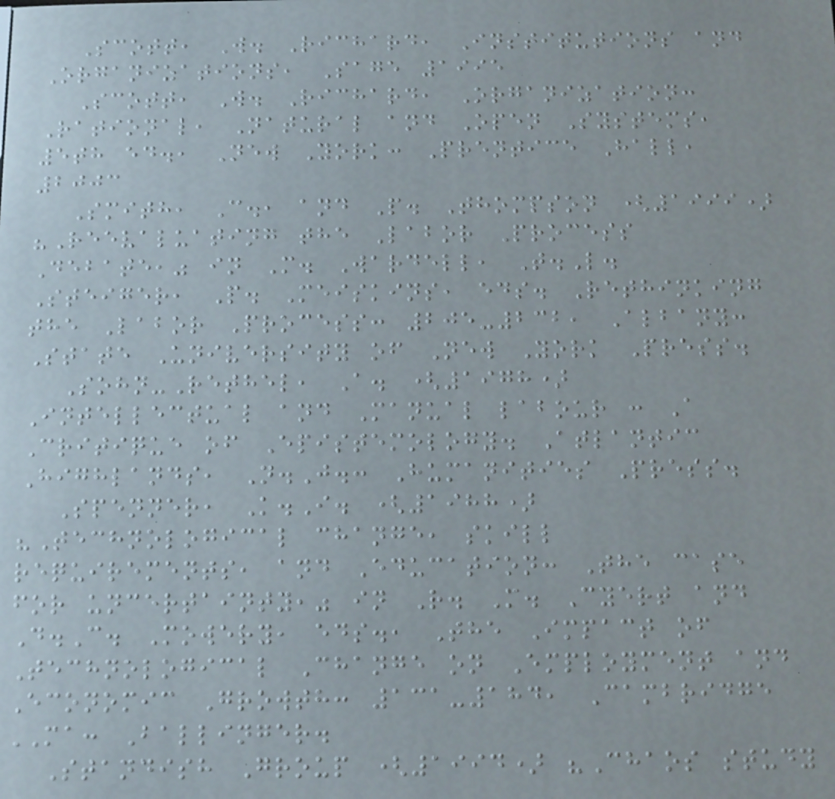Scott, W. Richard, Institutions and
Organizations, Sage 1995
Scott, W. Richard, Organization:
Rational, Natural and Open Systems,
5th ed., New York: Prentice Hall,
2003
Smith, C., and P. Thompson (1999)
"Reevaluating the Labor Process
Debate," in M. Wardell, T.L.
Steiger, P. Meiskins, eds. Rethinking
the Labor Process: 205-232, Albany:
State University of New York Press.
Sohn-Rethel, A. (1978)
Intellectual and Manual labour : A
Critique of Epistemology. Atlantic
Highlands, N.J.: Humanities Press.
Spenner, K.I. (1988)
"Technological change, skill
requirements, and Education: The case
for uncertainty," in R. M. Cyert and
D.C. Mowery, eds., The Impact of
Technological Change on Employment and
Economic Growth: 131-184, Cambridge
MA: Ballinger.
Standish Group (1994) "Chaos study
